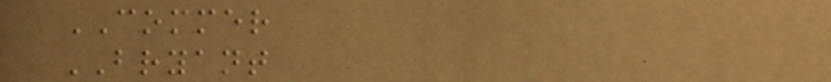COMMER
BRYANT
